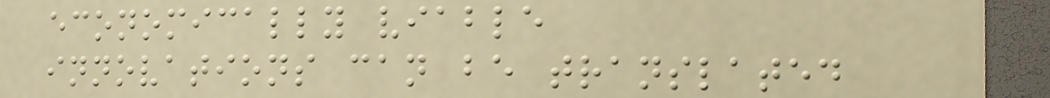economically viable
innovations can be translated
